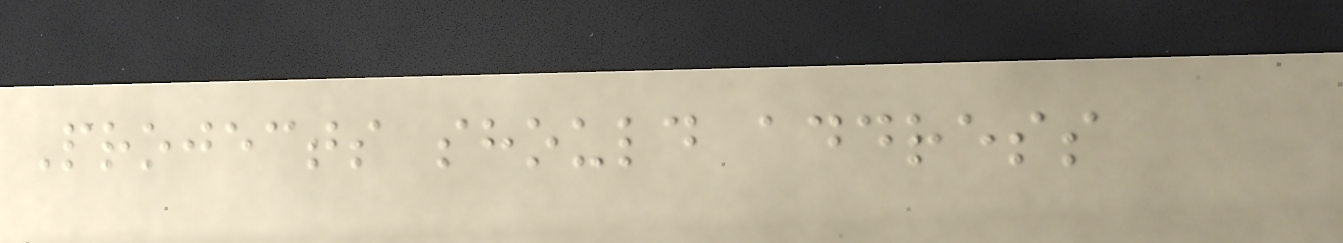Projects should address
